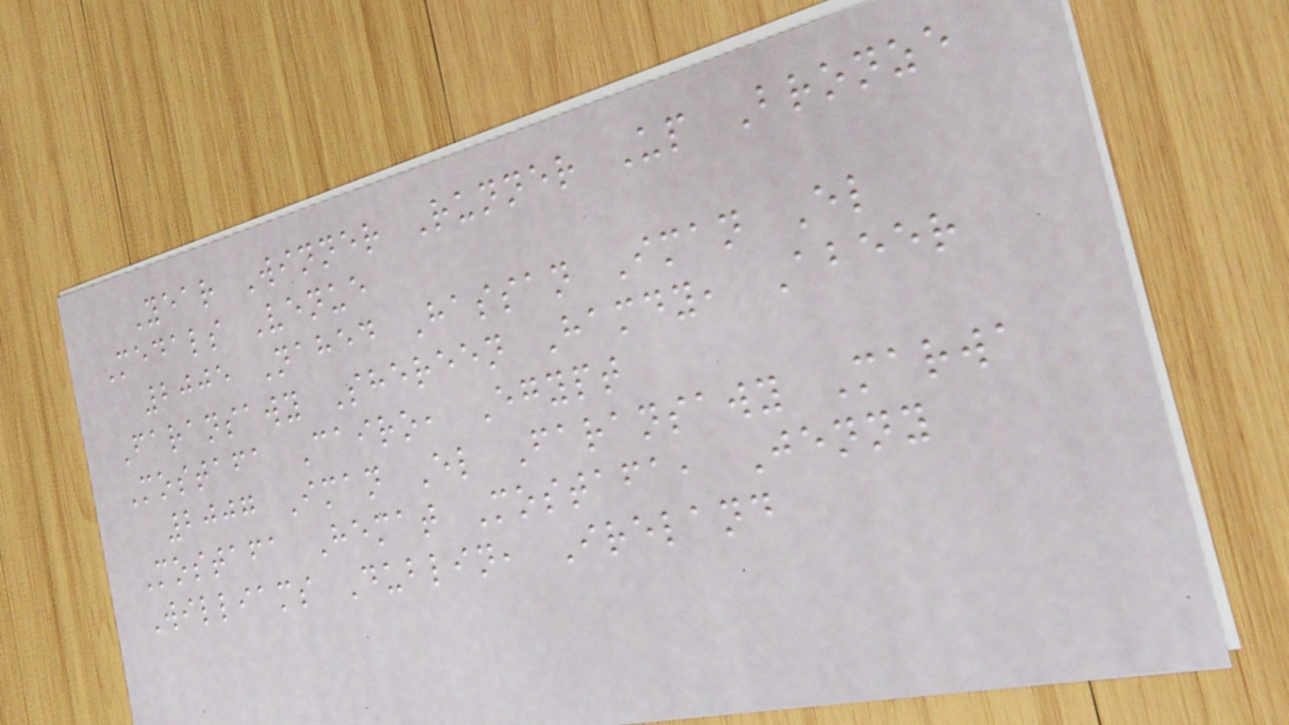Year Winner Runner Up Bronze
Medals Venue
2005 Nahed Hassan Iman El
Faransawy Shereen Hamdy, Abeer
Mostafa Cairo, Egypt
2007 Iman El Faransawy Marwa
Mostafa Hemat Mostafa, Jenny
Williams Dublin, Ireland
